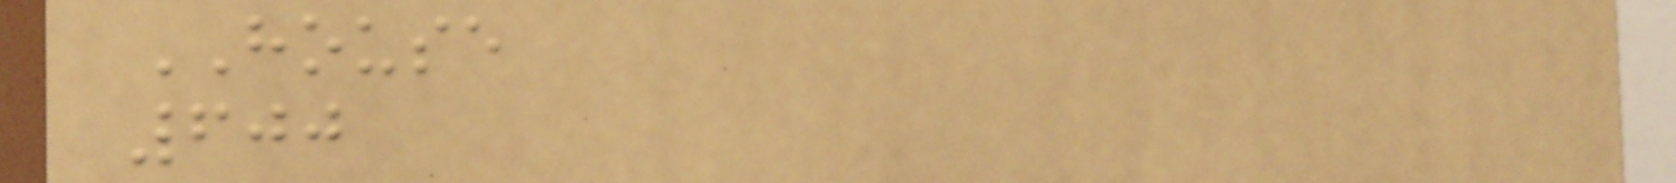HOUSE
600
